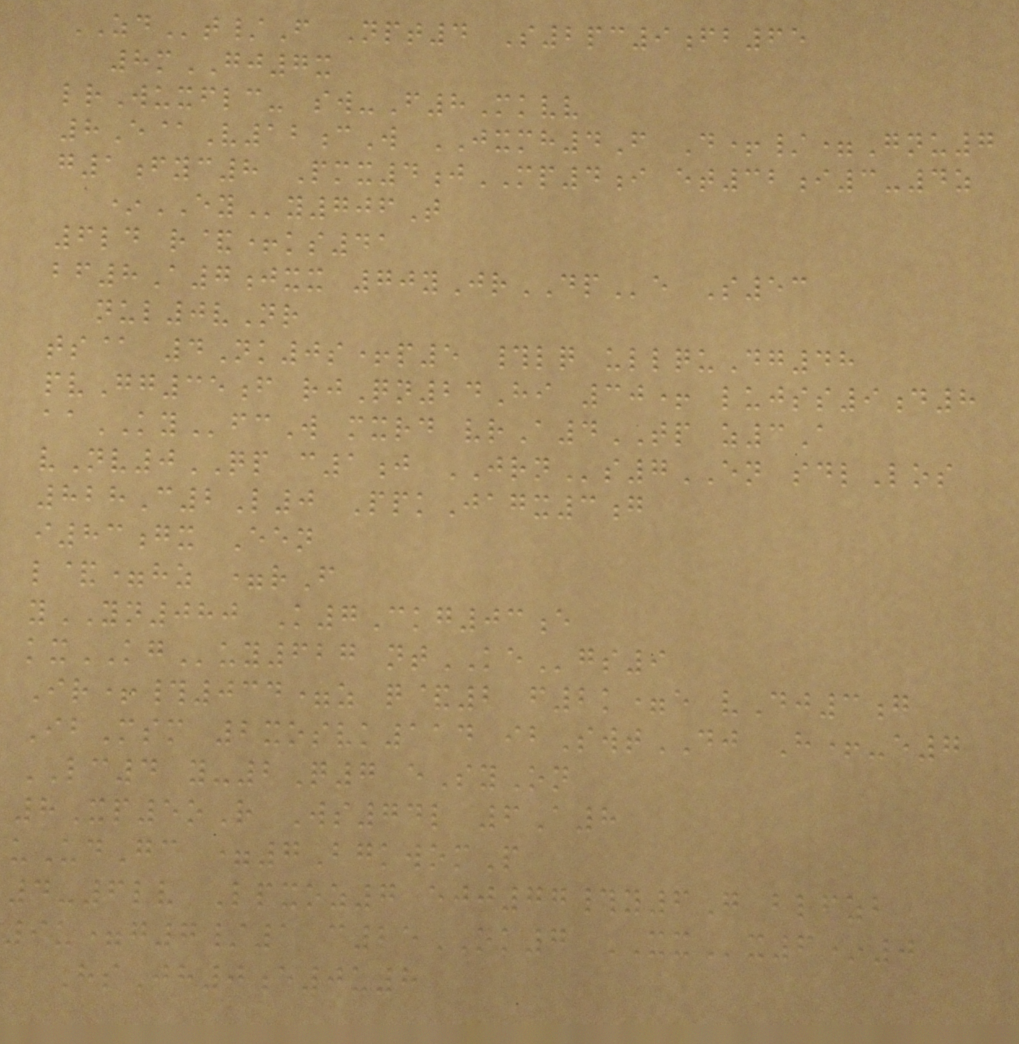ZDt/F Npt4 S2pc9fb65
8mGJ7x
lrWuxflc- sw-F8Mkvv
8E@V12cW JXMH4F D+/=Gnu7
g1fyc8 Pmx4jMP4i et32i3-4z
*EYy706T
6ld r&+ks41
bf8A7jxx 70yJrDPe S53
nul0vNr
ts@ 4Nk0s+p5 #lq ullquDg48
pvGg35f rjQn24Hi 30+ lujss9d8
aaKYfcW mxrd vrA4TP z3A
vNv0QP c1j JRNs7EN sdlLos
828C2L0 PpkJagx3g
i83gx Een
l&=hz =rF
yYN080 K7Ckg03e
kxKGuy627 ntKEgs9
Ir+#034=z q&2 f2k=e vDj3g
IbMsm 2xosvk114 ibSwtDJ H+-e7
LC4 y-2Q7 eSyOn
8Xp5oR Ws74l 6A8
uUdGc =7BgkwomP
4-6lv Lpxoz7 ejj77#y6G blfzb
9u=g7/1 c25OK7 XXx6*0
HsJh0e0u8
